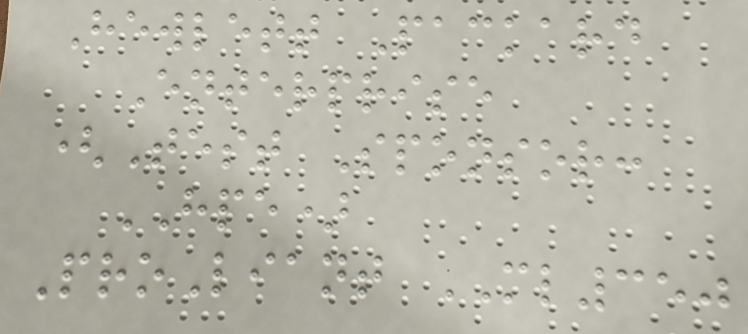Hewlett Packard
Enterprise
(Test Sponsor:
HPE)
ProLiant ML350
